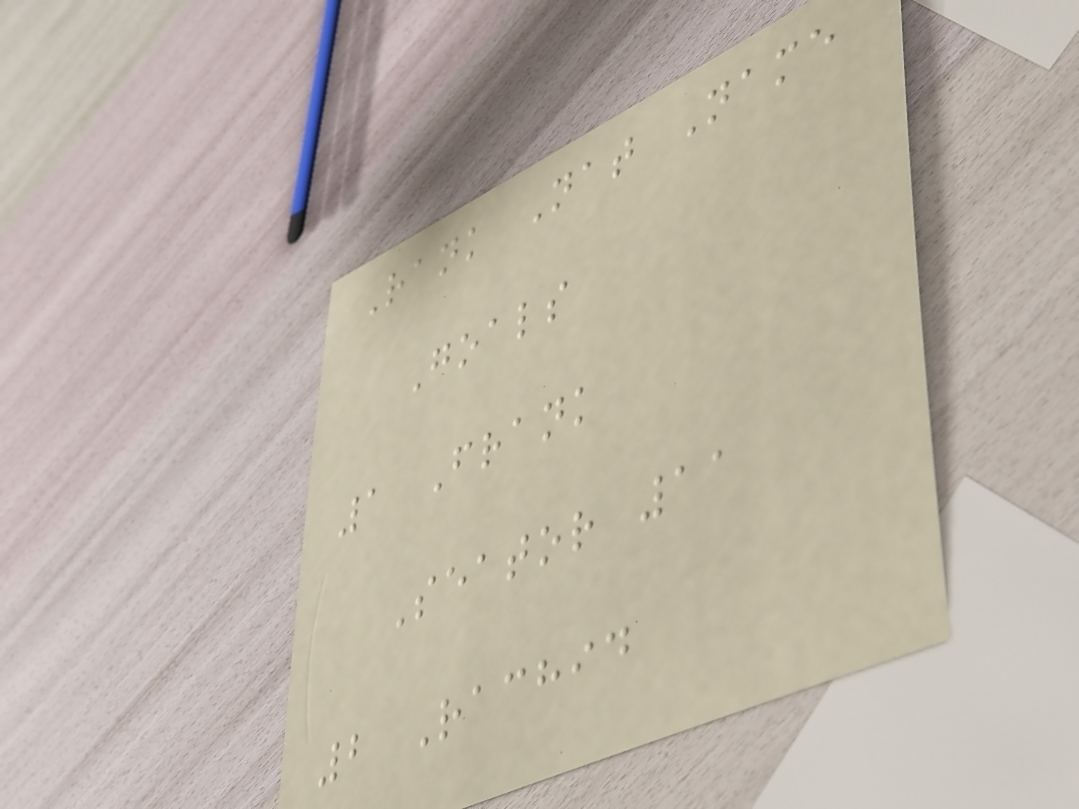Rank Nat Name
Goals
1 Frank
Seator 11
2 Rachid
